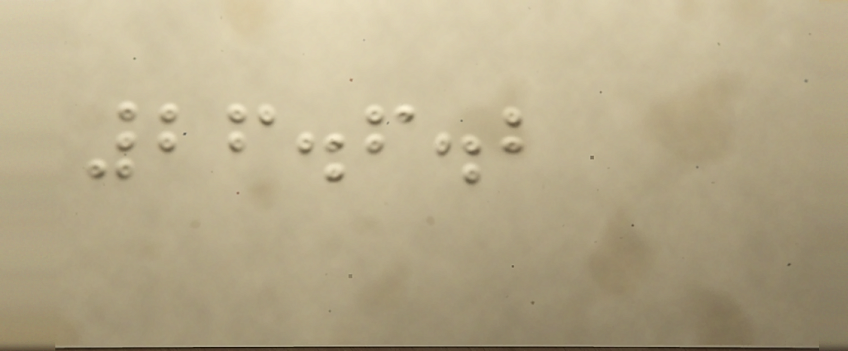26.6.2
